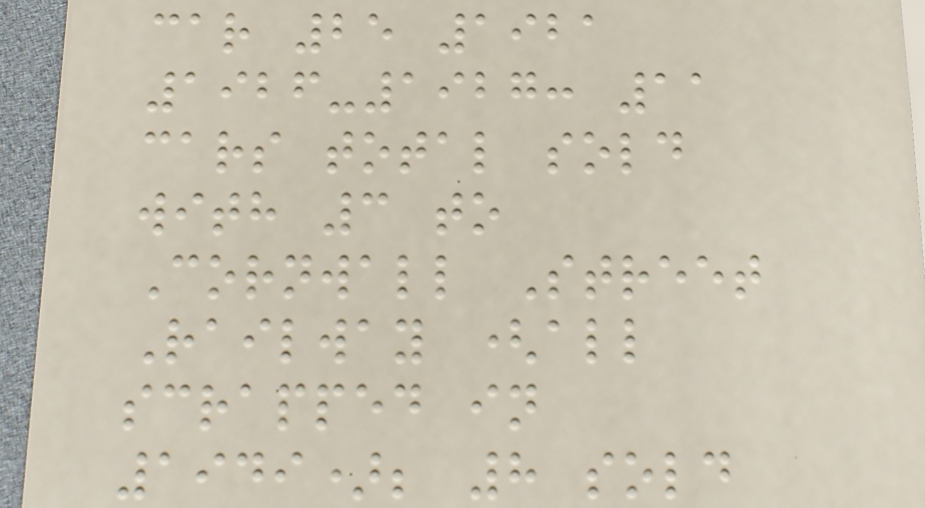car 25 1921
1926-1927: 11
cars total sold
with 3 to
Cornwall Street
Railway (all
scrapped in
1949); 8 sold
